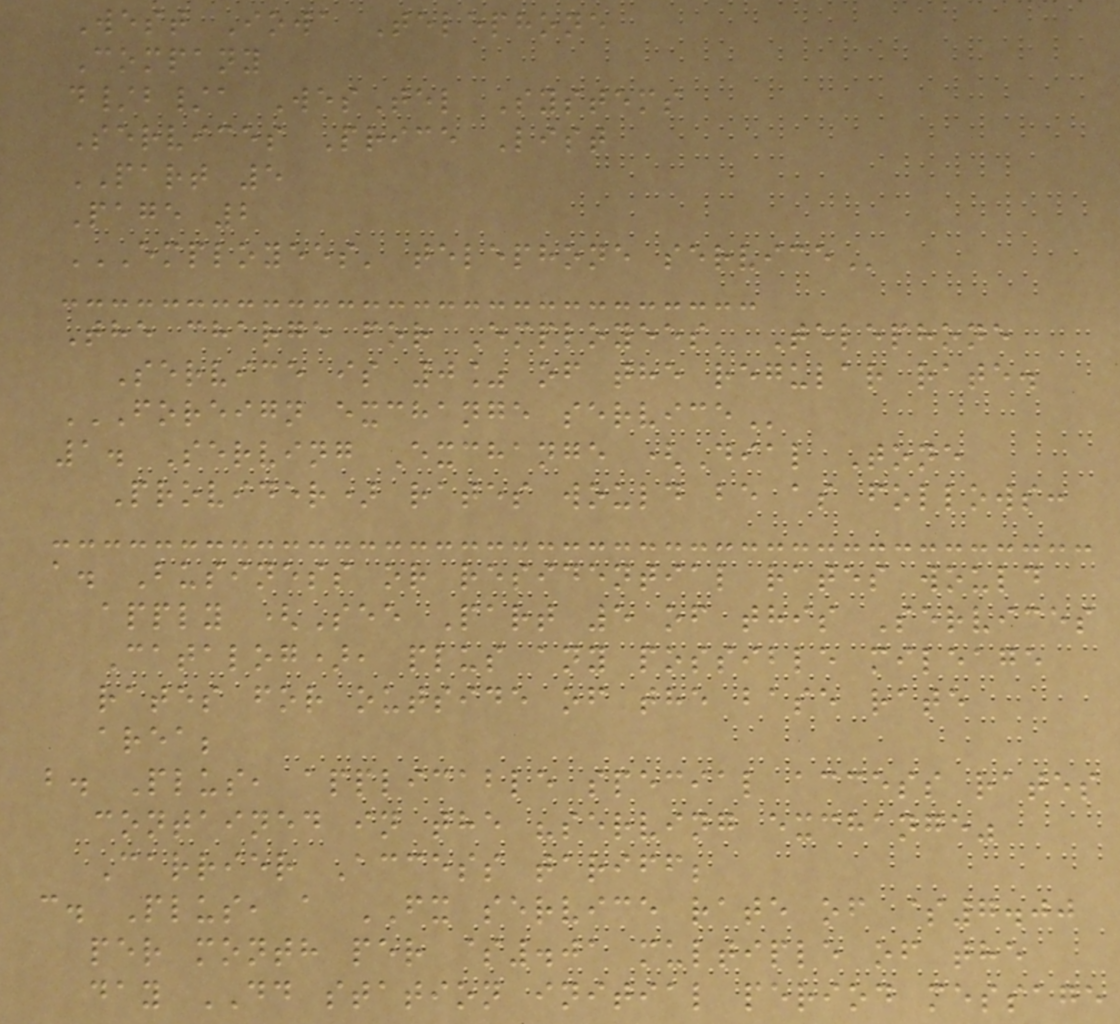West Iowa Telephone
Company
d/b/a WesTel Systems
Services Price List
PART 5
Page 2
EMPLOYEES' TELEPHONE SERVICE
The charge for Employees' Telephone
Service is 0% of the regular rate.
FOREIGN EXCHANGE SERVICE
1. Serving Exchange (Dial Tone
Provider) rates would be as follows:
a. Business or residential rates would
apply (See Part 5 of this Services
Catalog), plus any possible mileage
rates for outside of the base rate
area;
b. Plus, applicable special access rates
contained in the "serving exchange"
Carrier Access tariff;
c. Plus, a FX service rate of $7.00
per month per $.01 multiple of the
day DD station initial period message
